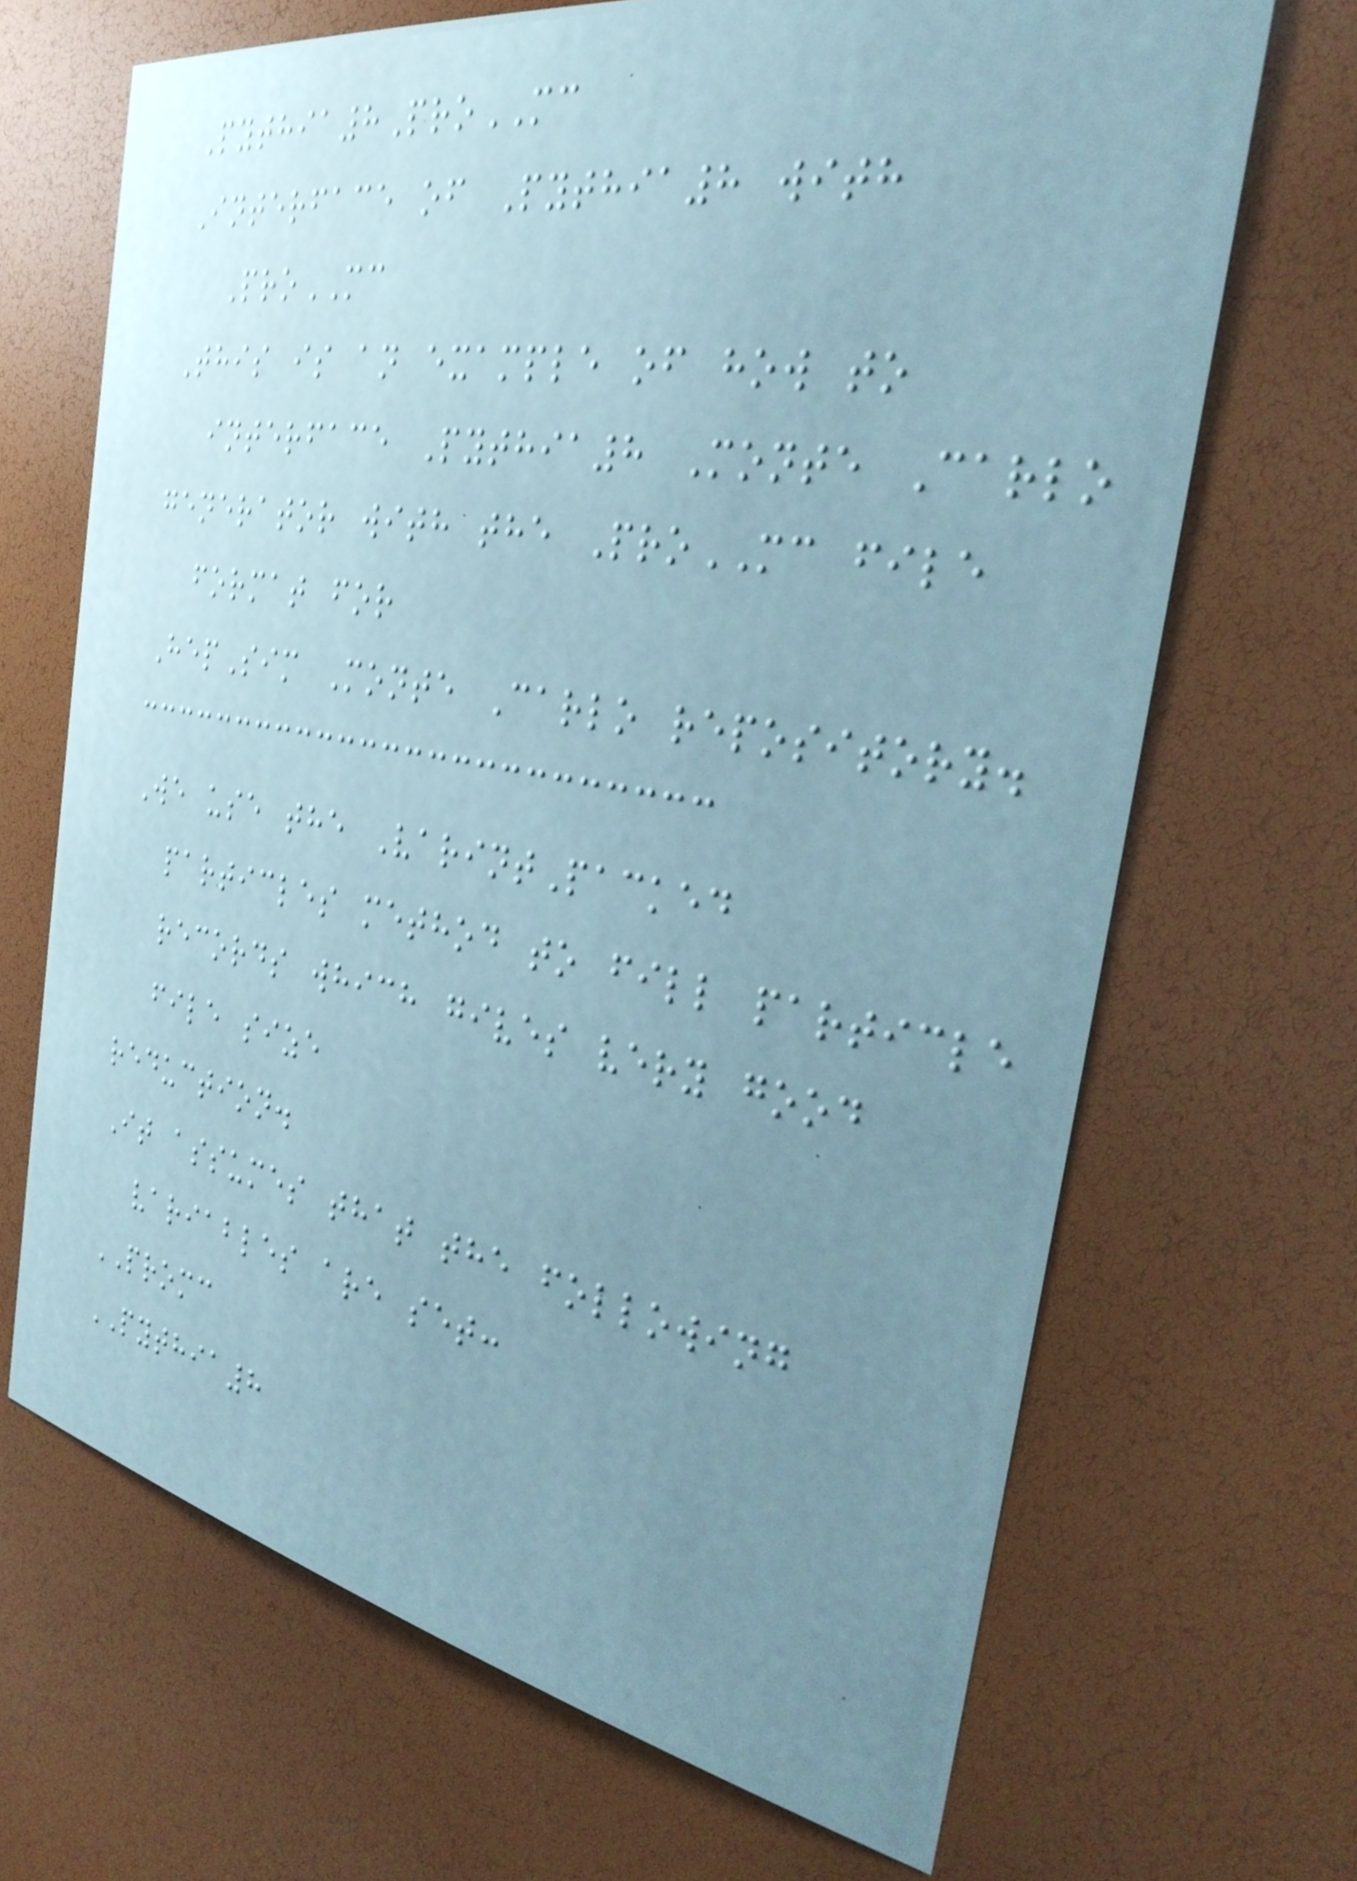Pythia8ProMC
Interface of Pythia8 with
ProMC
This is an example of how to
interface Pythia8 Monte Carlo
generator with the ProMC file
format for
HepSim Monte Carlo repository.
We use the VarintPacked
particles method to fill particle
records which gives very good
file size
reduction.
It assumes that the following
variables are set:
PROMC
PYTHIA8
